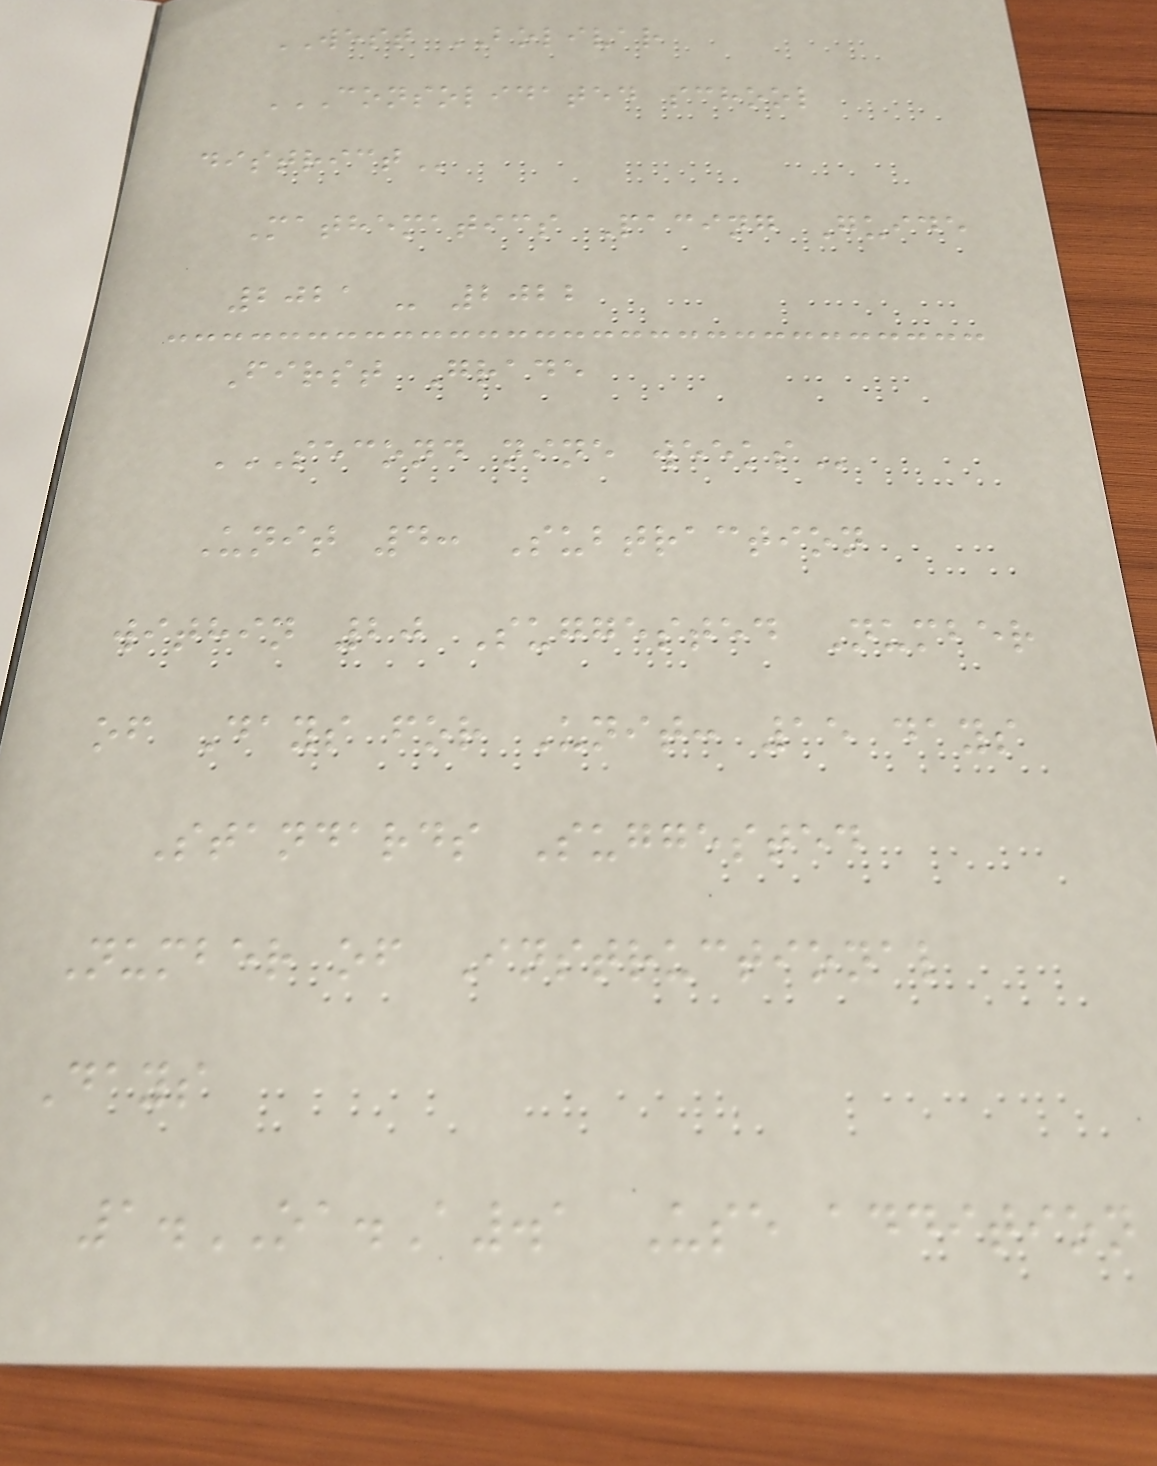WEST BOLIVAR
CONSOLIDATED SCHOOL
DISTRICT
Mathematics Pacing Guide
2021 - 2022
First Grade
SECOND NINE WEEKS
Unit 4: Subtraction
within 20 Suggested Number
of Days for Unit: 15 days
Standards Suggested
Number of Instructional
Days
1.OA.A.1 Use addition
